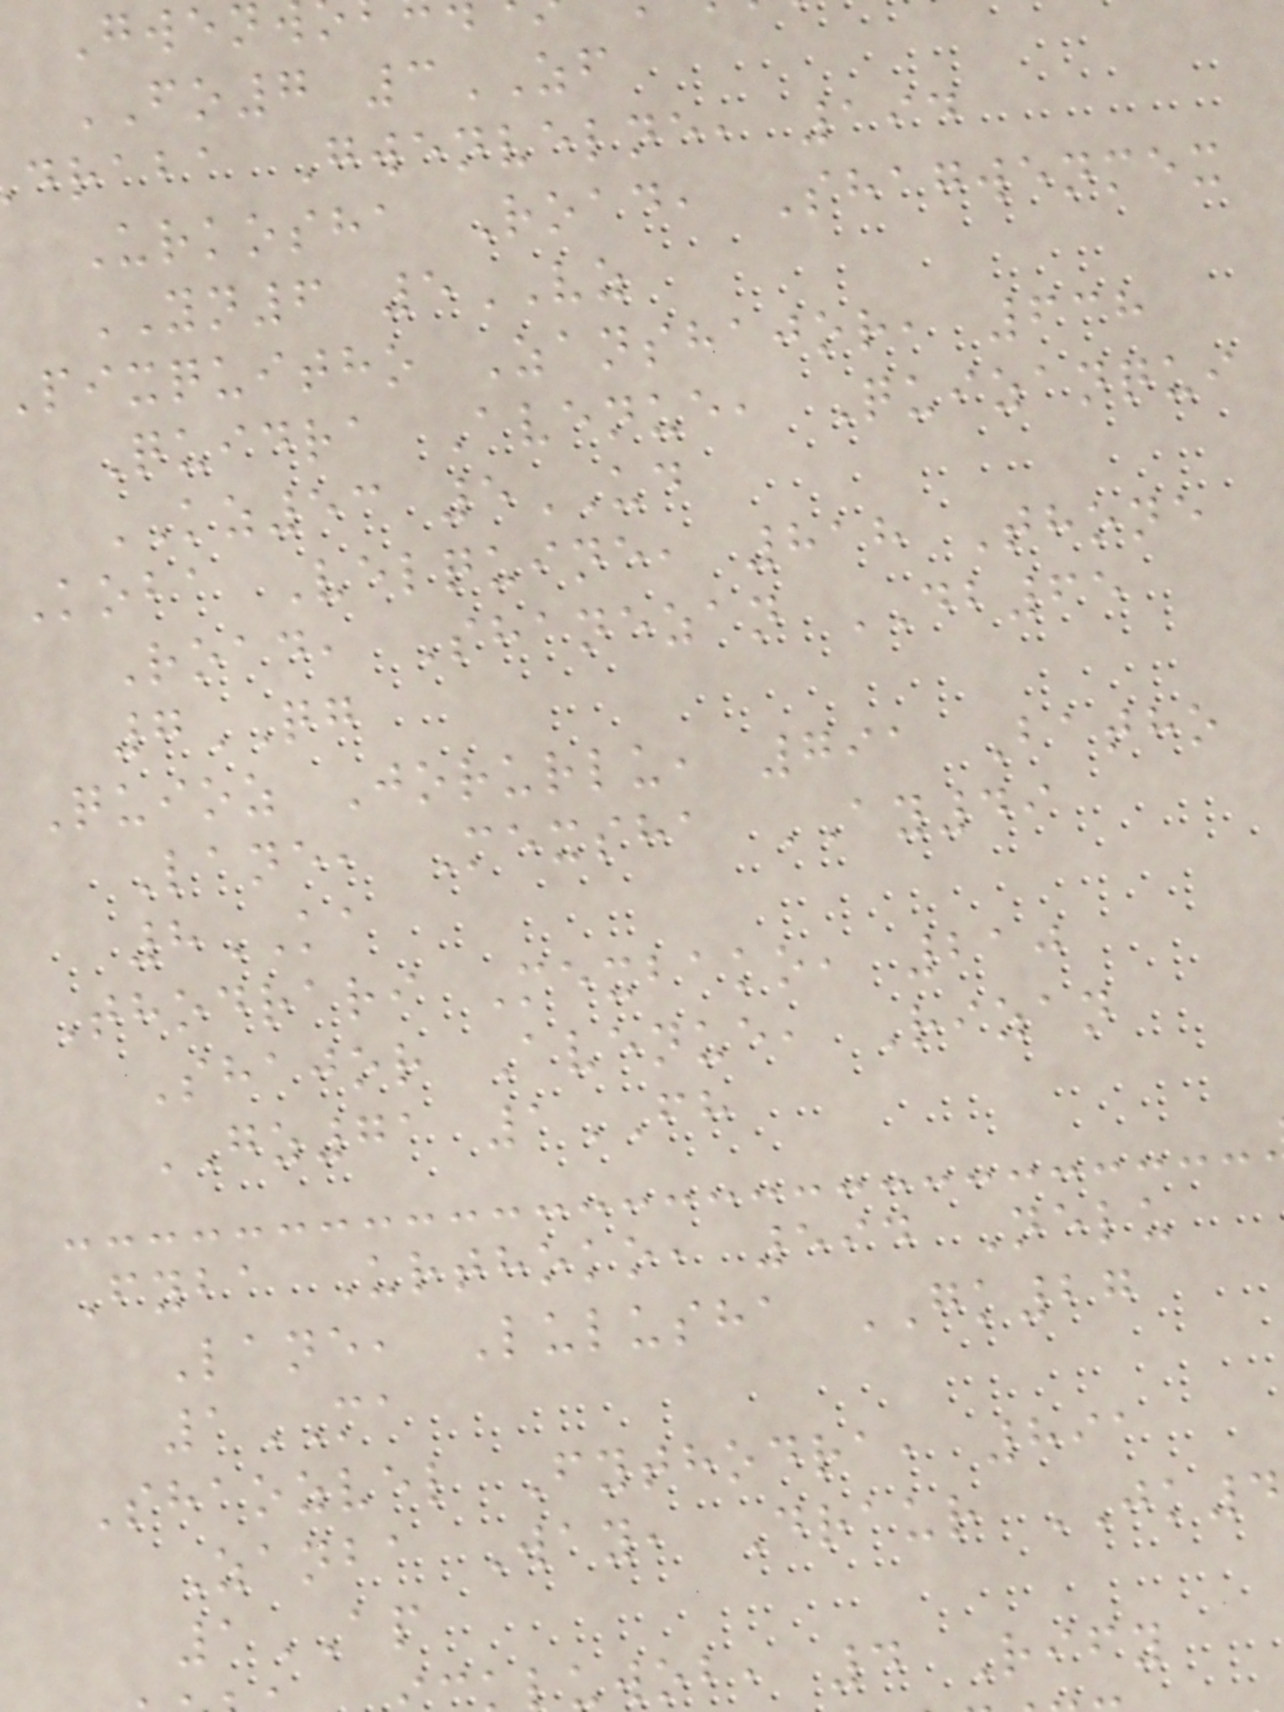FO7 3ZF
draba Gwenvelne, 194
Urkosha Road, Shagwenmex
YN6 5VZ
pixquitho Zanshajor, 638
Quidra Avenue, Quizanqui
KZ53 5UD
Koba Velquine, 818 Thone
Road, Shanezan DB65
7QG
Quioz Jorurlu, 791 Batho
Lane, Mexsha AY49
8KA
Thodrari Mexbako, 210
Shajor Avenue, Rizan
GZ71 1FH
Fyba Urthoko, 594 Nelu
Lane, Lulusha GK27
1MA
Shaozvel Fythodra, 891
Zanba Way, Draur JK4
1AP
uwob, 4 Rify
